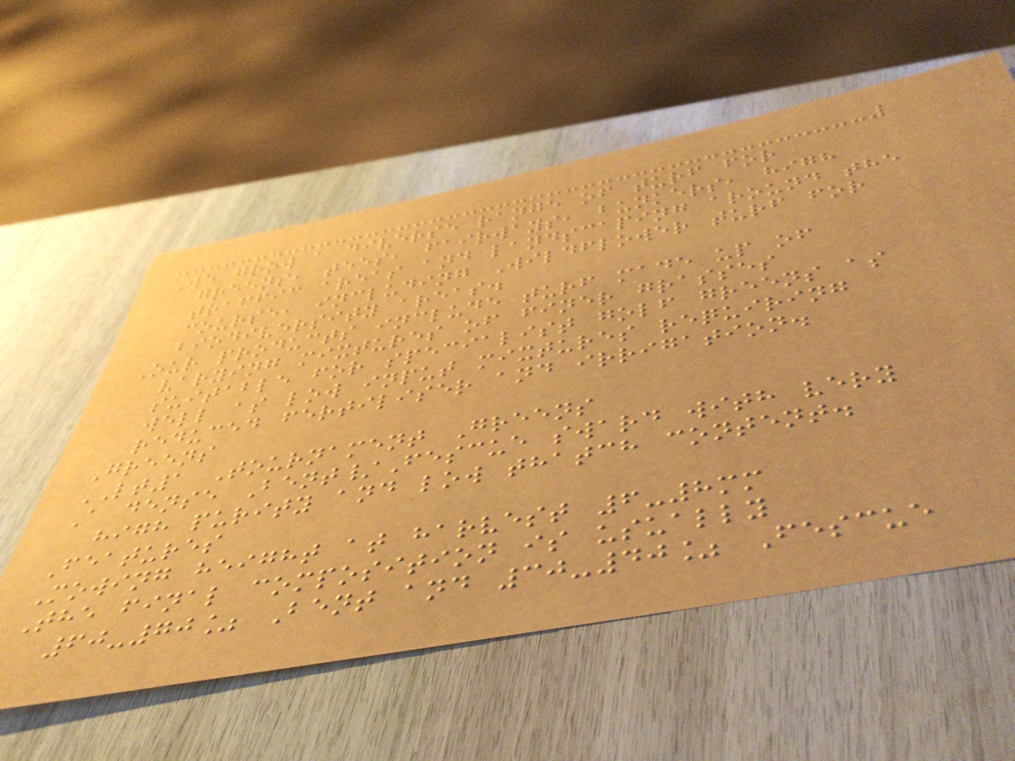We grow a diverse range of turf for
greens, tees, fairways, bunkers, high
traffic areas and landscaping around the
course, including Wildflower turf for
biodiversity areas.
Our products include turf made up of
varying mixtures of finer grasses
suitable for specialist golf greens as
well as low input mixtures requiring
reduced fertiliser and irrigation.
Greens
LT1 Tournament Greens
A dense Bent/Fescue sward with very
high purity and low thatch content.
Features
Mowing height at harvest 6-8mm
The final composition is usually
60-70% Bent and 30-40% Fescue
